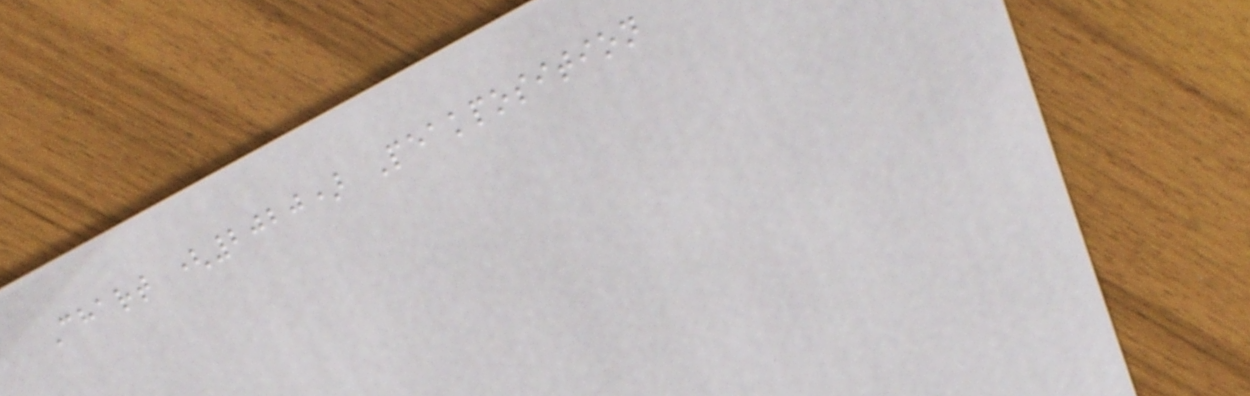Chart (2020) Peakposition
